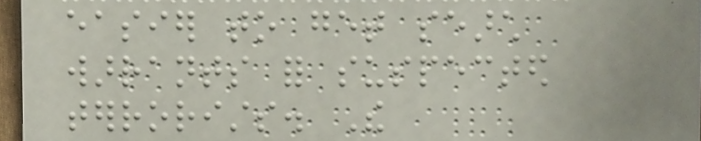easier to get search
warrants for suspected
terrorists. The
